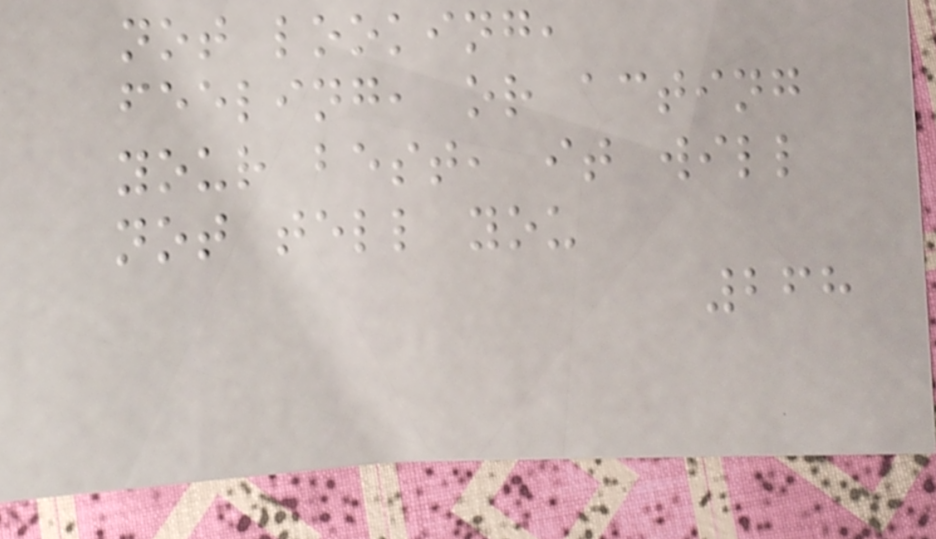not looking,
feeling, or acting
your best, it will
not tell you
268
